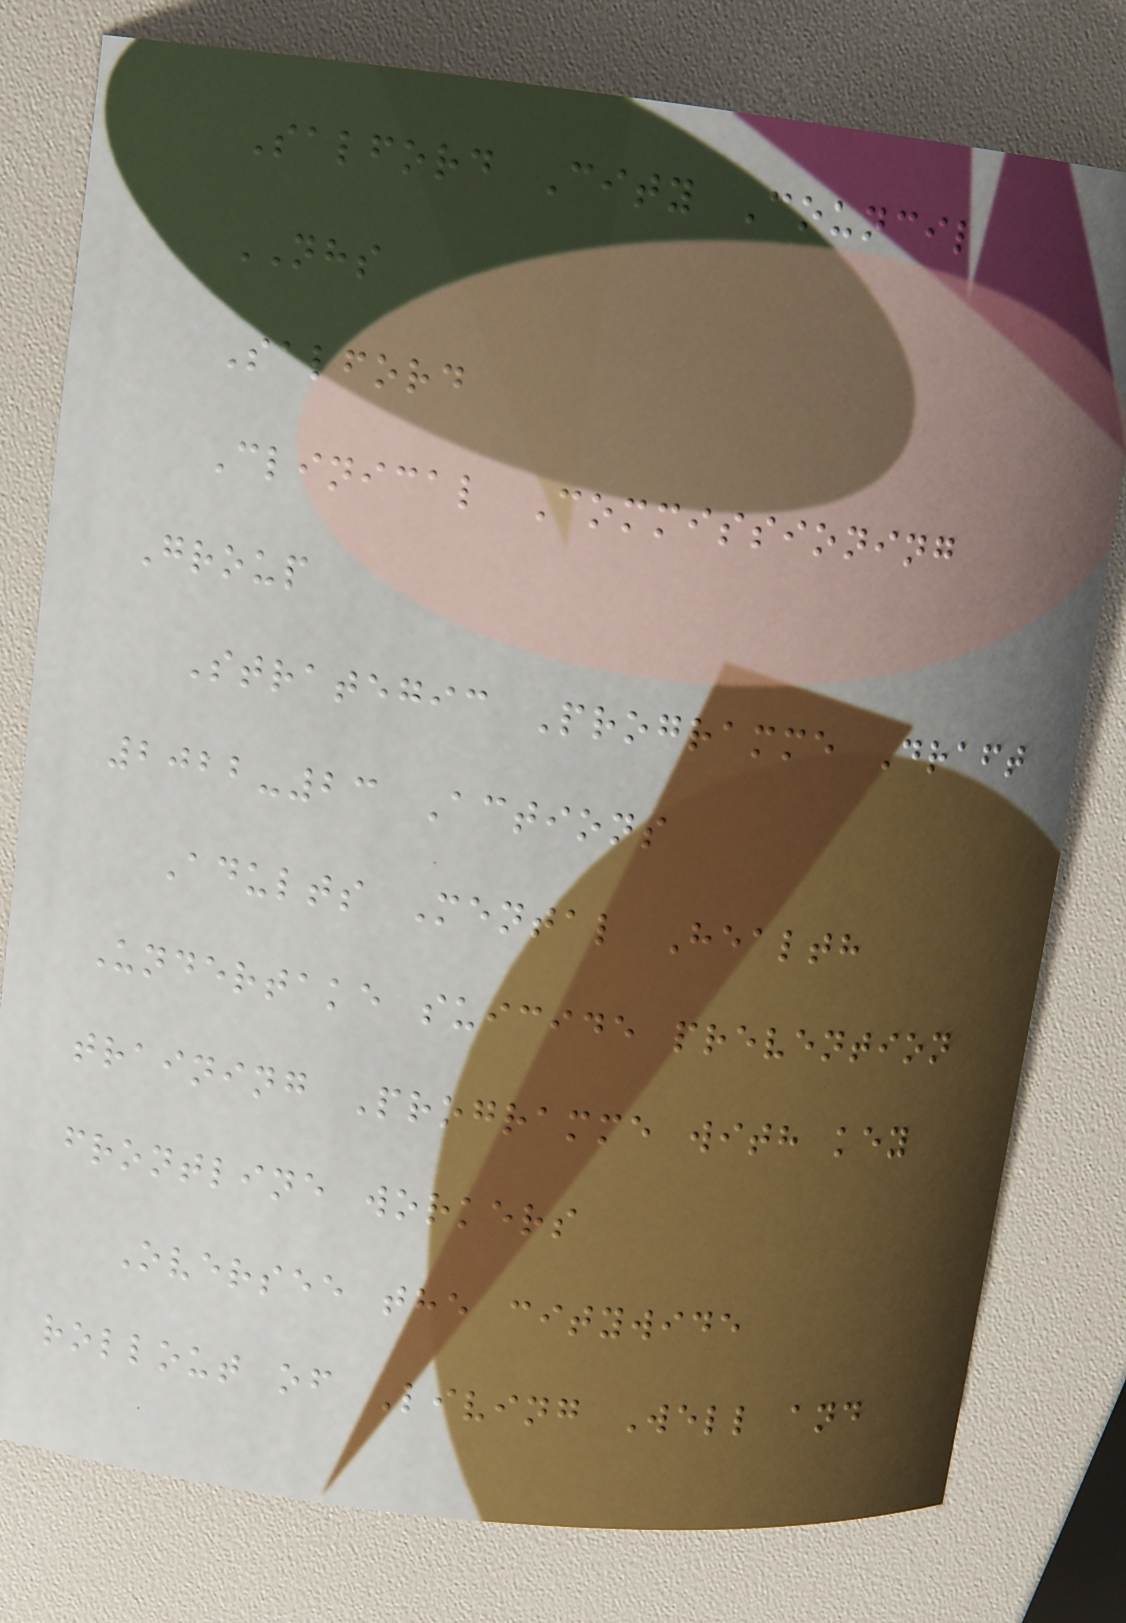Salford City Council
NHS
Salford
Clinical Commissioning
Group
Strategic Programme Draft
2022-23 Actions
Adults Mental Health
Undertake suicide prevention
training Programme with key
frontline workers
Oversee the citywide
rollout of Living Well and
